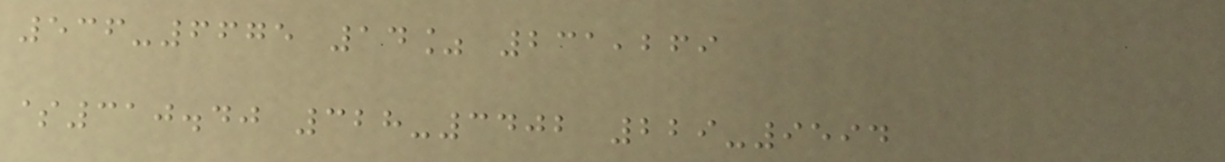536-6675 14% 231,269
$310.40 328-3402 229-9594
